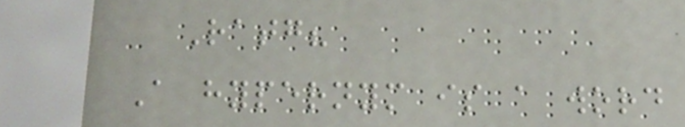Ratg?
A hypernym is a word
